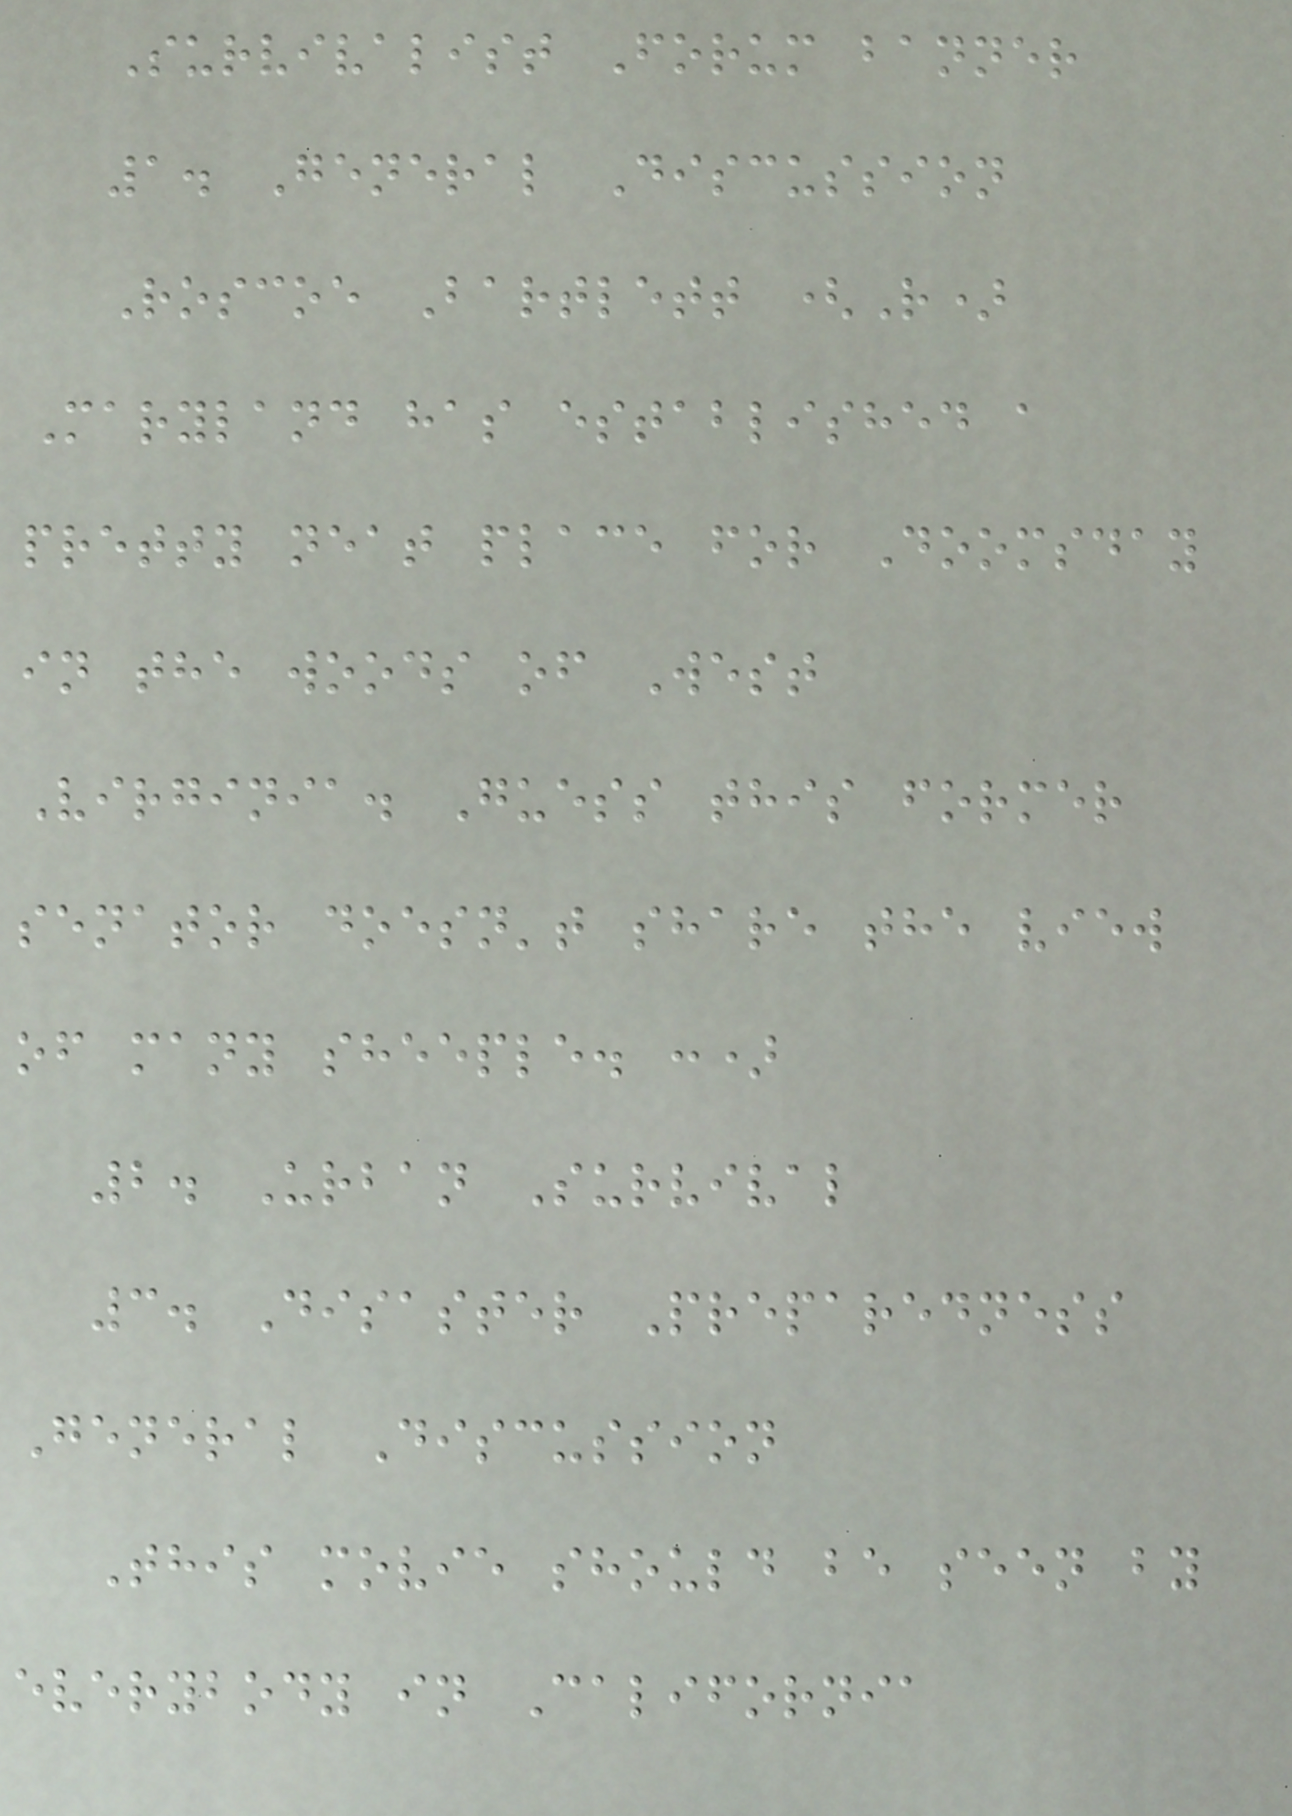Survivalist Forum banner
1. General Discussion
Roscoe Bartlett (R)
Maryland has established a
pretty neat place for Doomsday
in the woods of West
Virginia. Guess this former
senator doesn't share the view
of many sheeple. :)
2. Urban Survival
3. Disaster Preparedness
General Discussion
This movie should be seen by
everybody in California
